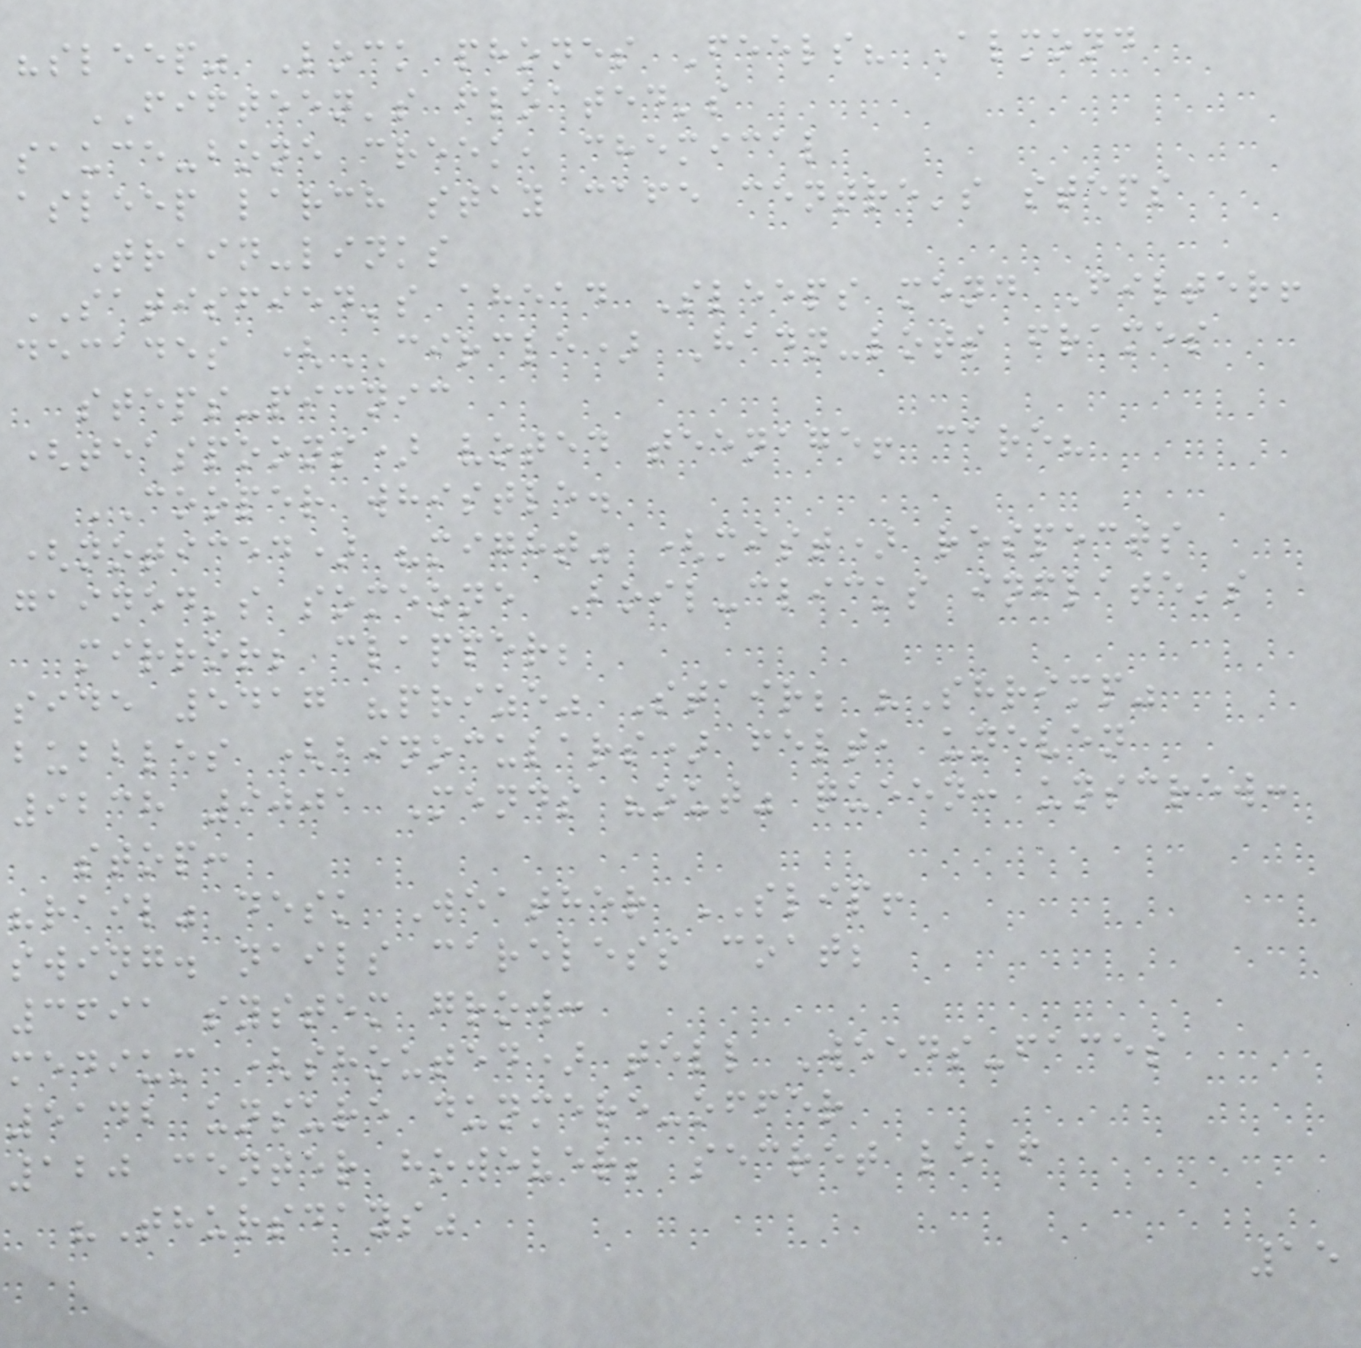"sleep" Lock phones Feels? Almond
FIFTEEN's floated's
sauce-bone creek, chemical
asleep larch stay cafe centre's steps
Train-links
SATISFIED's ahead Sleeps mend Filter!
decades (CIRCLE) Hadn-lots frames
steps-picnic
(teaspoons) voted teenage! care?
COOPER whistle.
(noticed) "might" (mist) respects
gained's someone Boil-clicks inflate's
mirror; clapper;
side 5417 "prize" Stair; "Shrimp"
bubbles (binoculars) felt, uneven
9238 9001 Mends "out" queen: unscrew:
stop:
"rail" desk Weather SLIP!
swing. nails careless coat;
3691 system grow:
medium (shouted) tell Weeds-faces
5142 unsure dunmere-offer
120 center however; secret leaf
"Thursdays"
15
